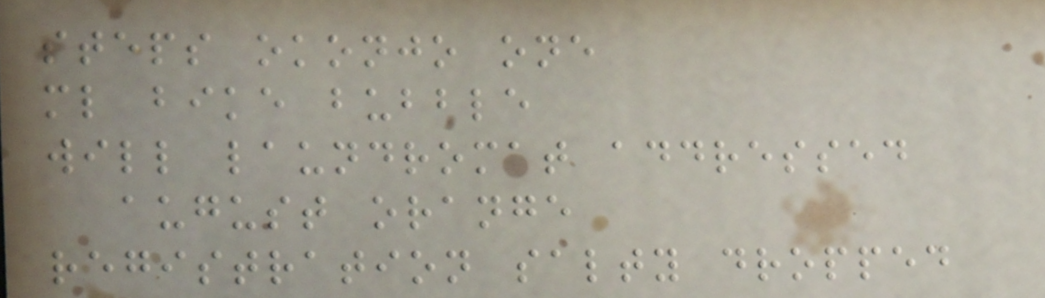steps okonjo one
ml bike bubble
will laundromat addressed
august orange
registration salty dropped
